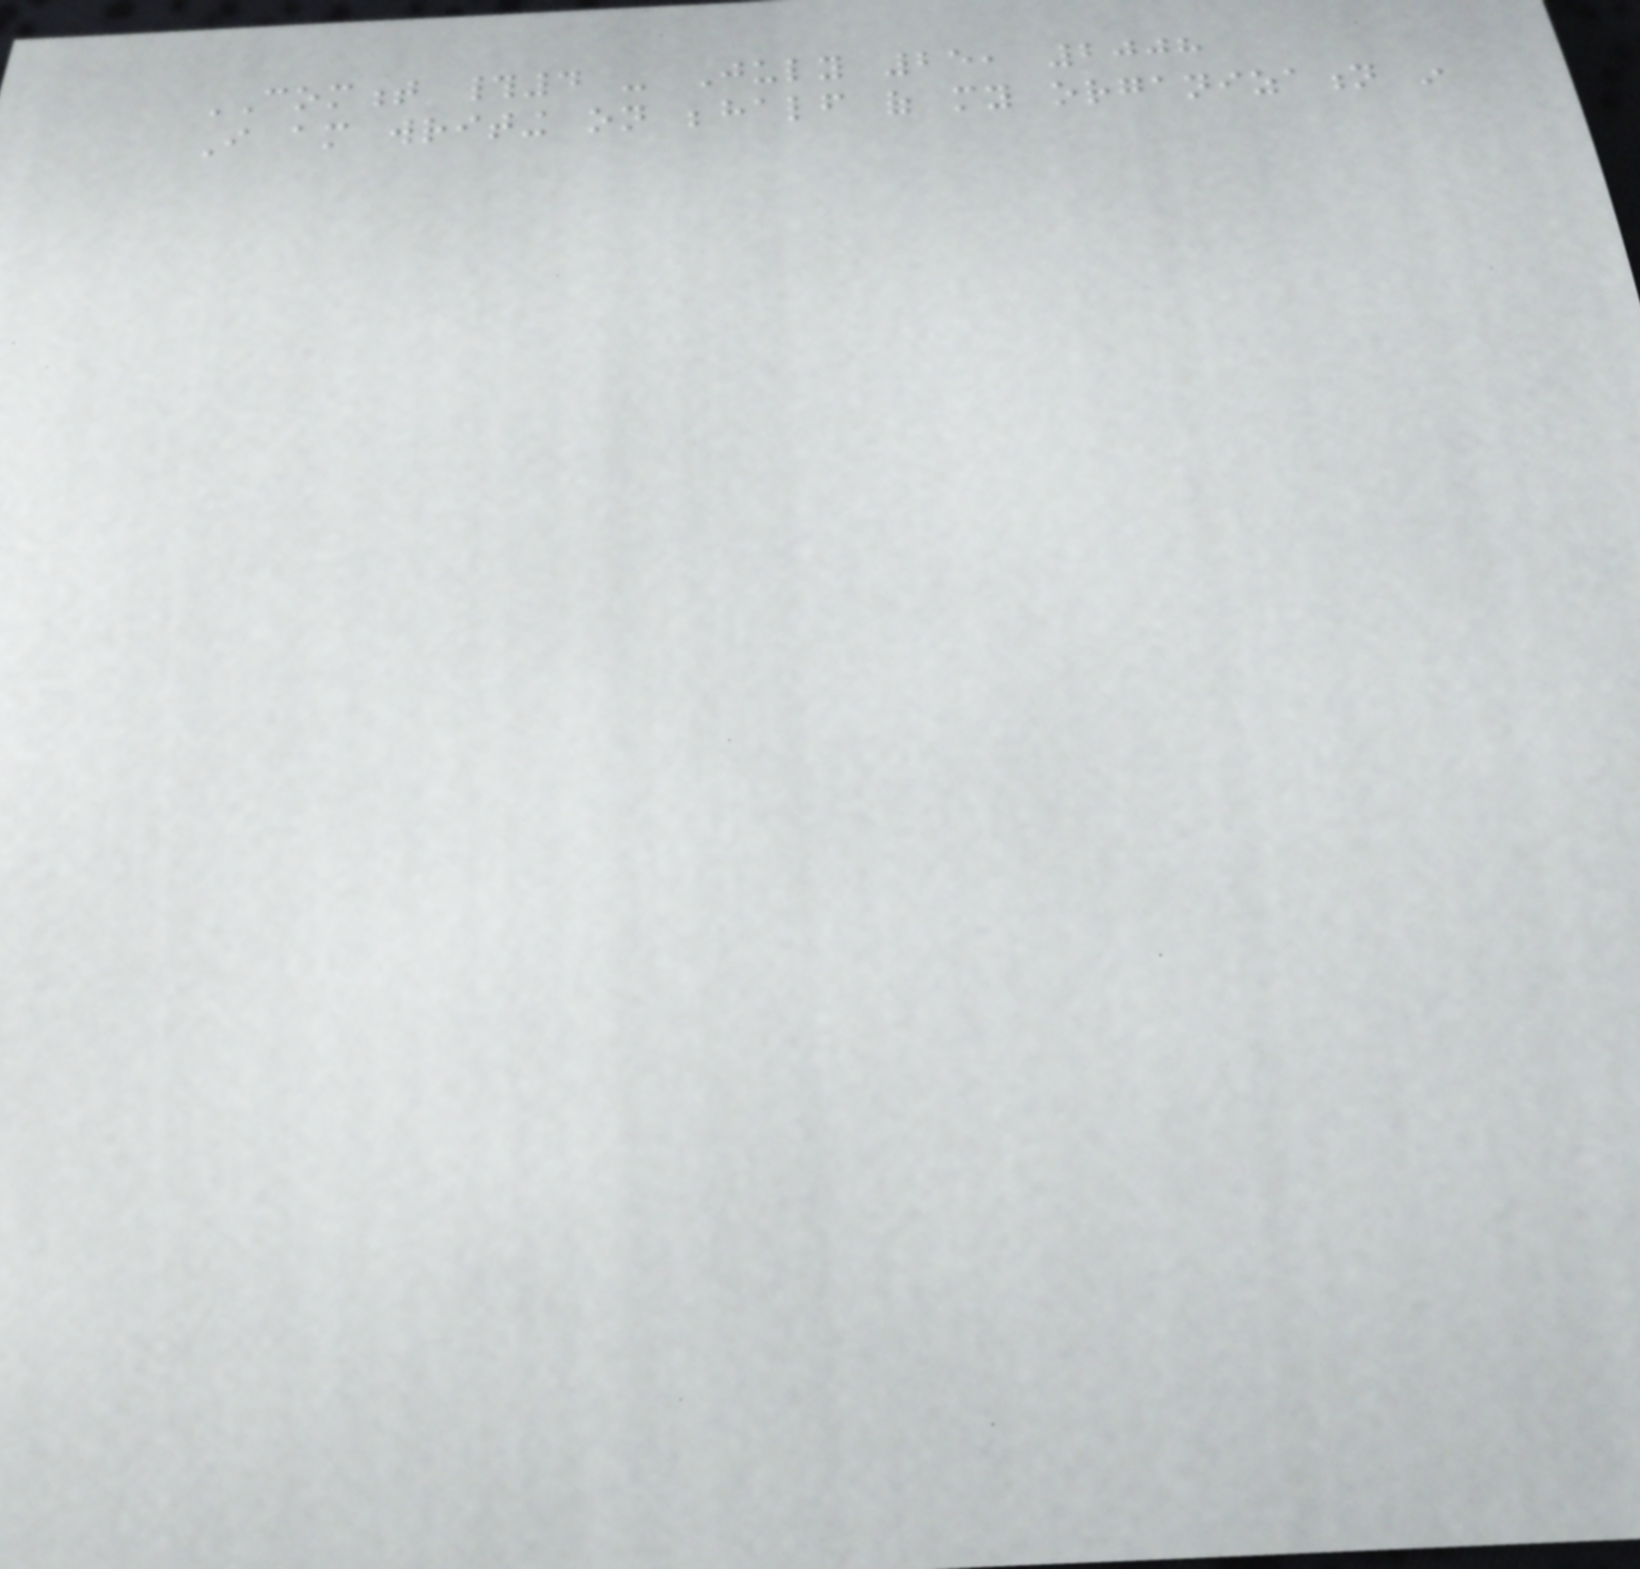COMMENT #4 - July 25, 2008
I am writing on behalf of my organization in
